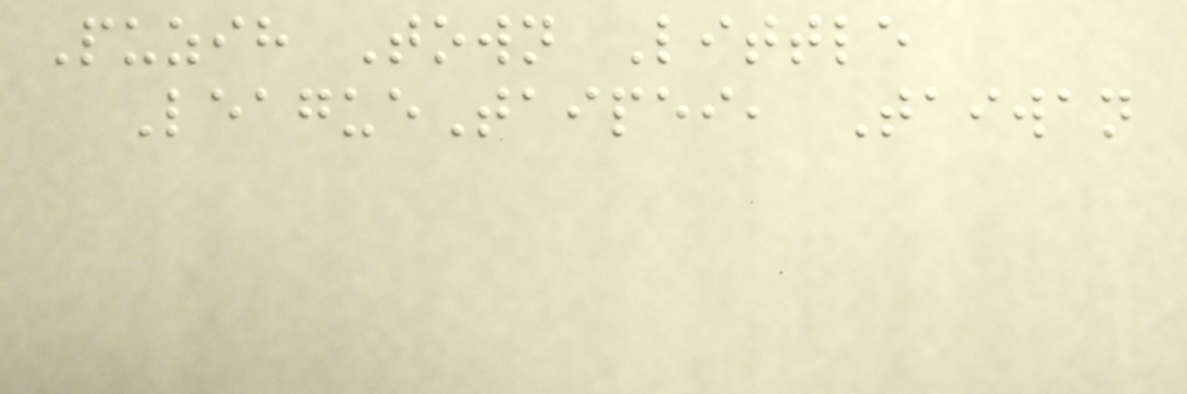Puzih Town Little
LeagueTaipei, Taiwan
